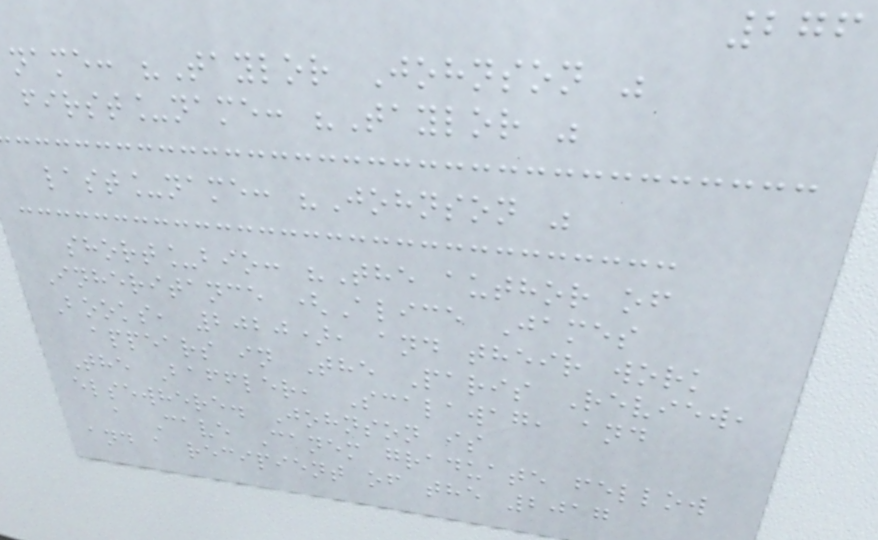276
name: "Taylor Johnson "
first_name: "Taylor "
last_name: "Johnson "
short_bio: "The author of
Inheritance (Alice James
Books, 2020), and their work
appears in The Paris Review,
The Baffler, Scalawag, and
elsewhere. Johnson is
a Cave Canem graduate fellow
and a recipient of the 2017
